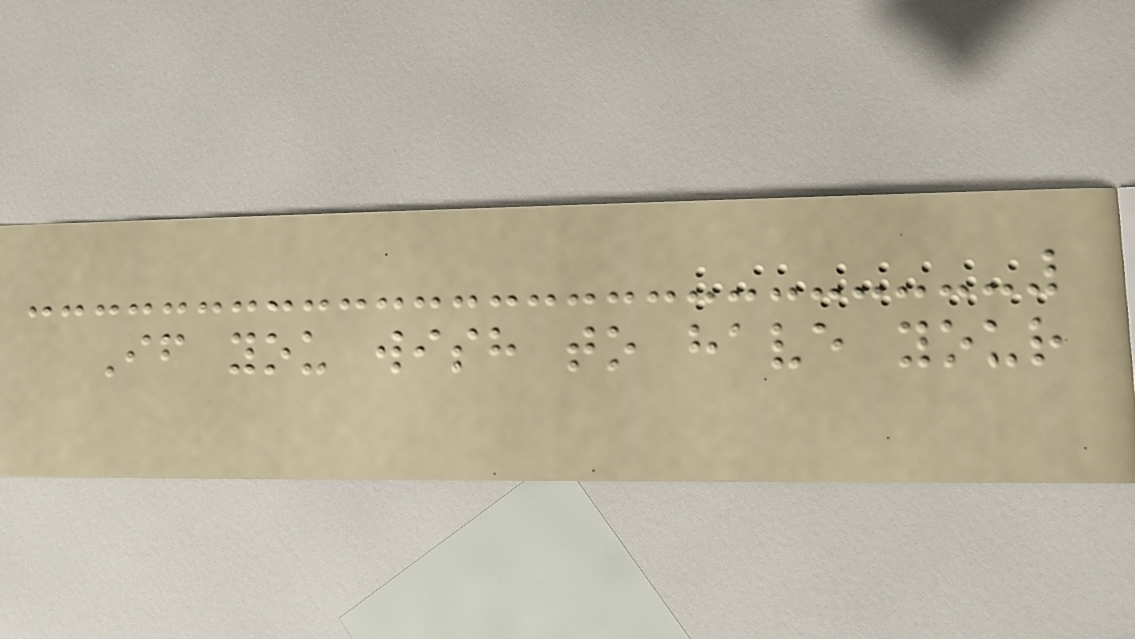If you wish to have your
